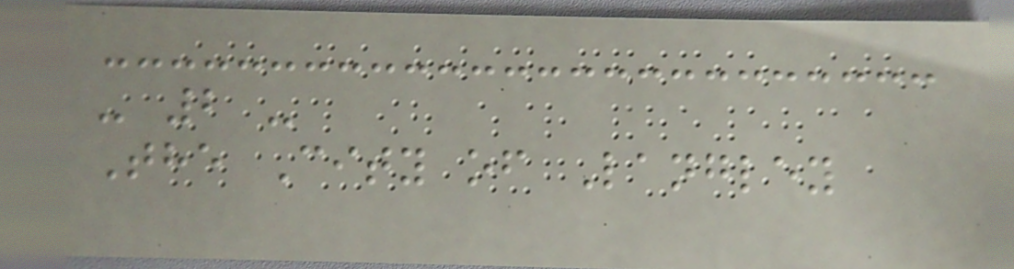- 2 -
The City of Langley
